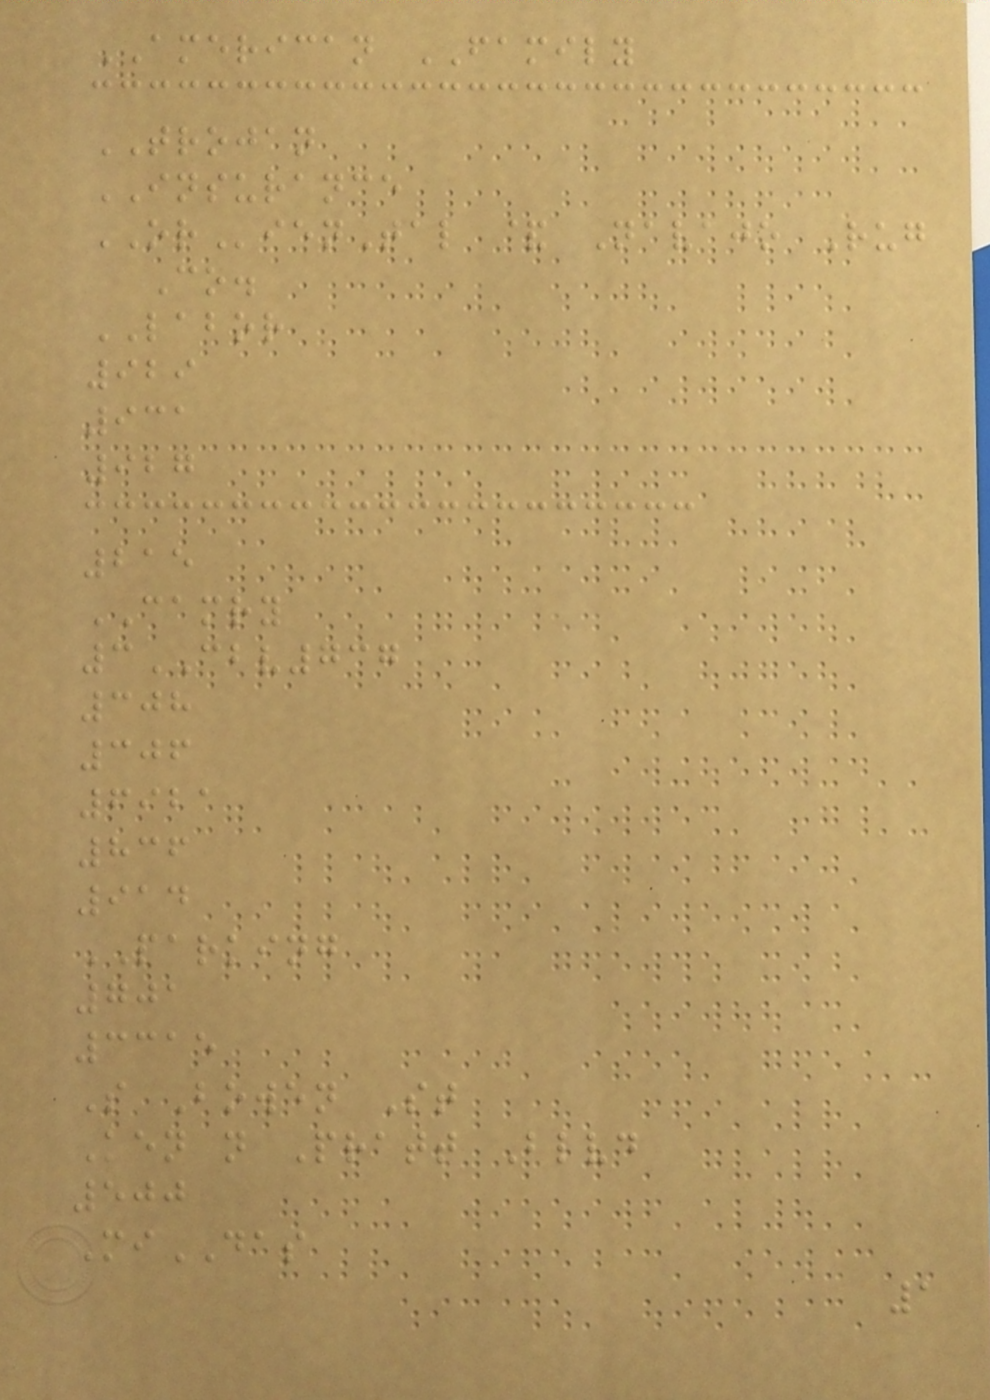AMERICAN FAMILY
TROJAN
INSURANCE
ORienTal & Navajo Rug
Co.
LABOR
929
931
927
215
CAMRY
3CBV737
308
306
6921
836
914
PARKING
701
3315
S Bowen St
Ken n Pratt Blvd
500
MiDAS
1
